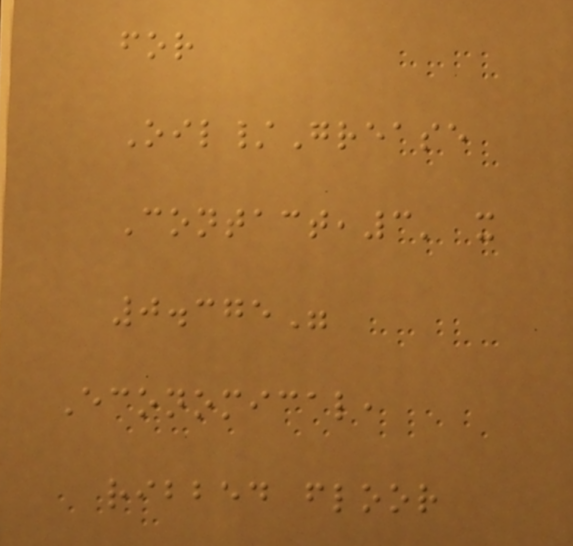for
Oil/Grease
Contact,3' x
0.375"
Economical,
ribbed floor
